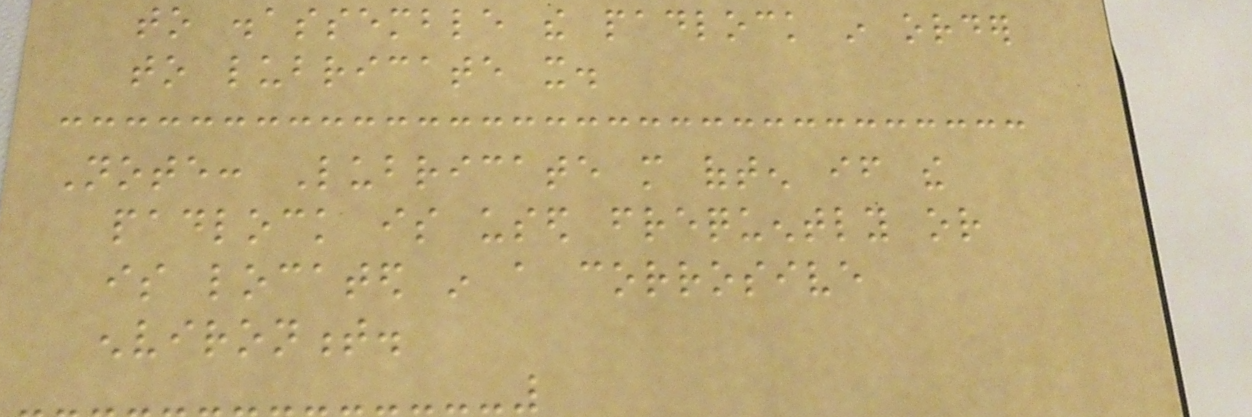to disassemble the padlock in order
to lubricate it.
Note: Lubricate more often if the
padlock is used frequently or
is located in a corrosive
environment.
